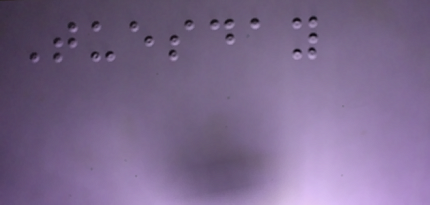Tuesday
